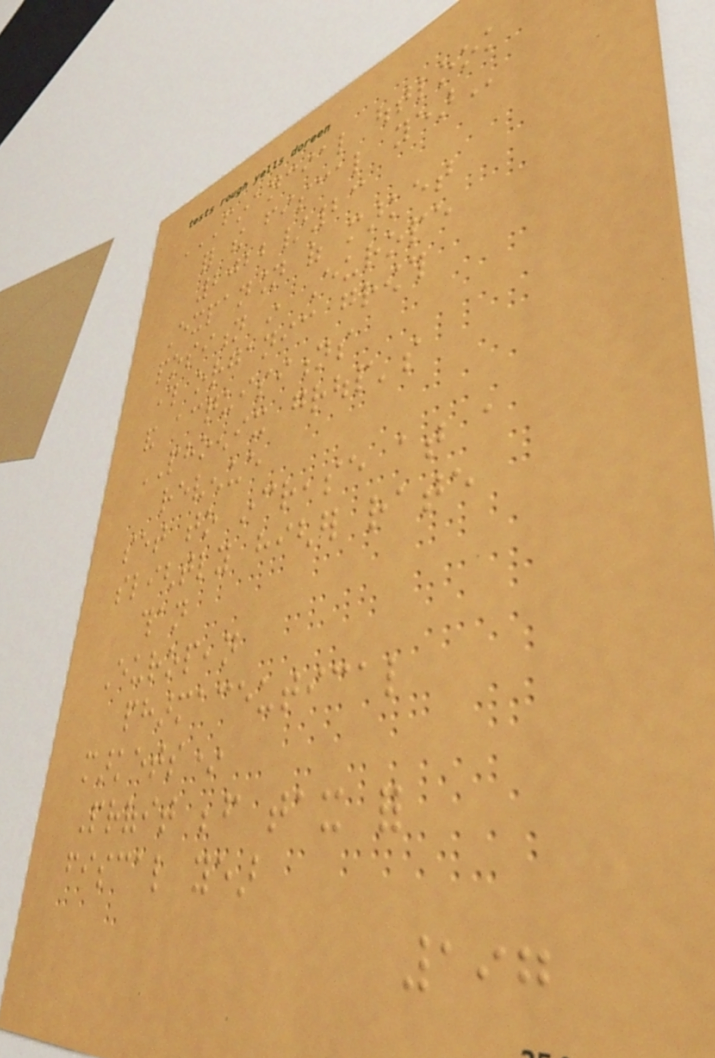FINANCIAL OUTLOOK
FOR THE FISCAL YEAR
2022/23
Expansion of market
position in Europe
through organic growth
and acquisitions
PHOENIX group's
revenue
set to increase at a
slightly higher rate
than
European
pharmaceutical
markets*
Profit before tax for
fiscal year
197
